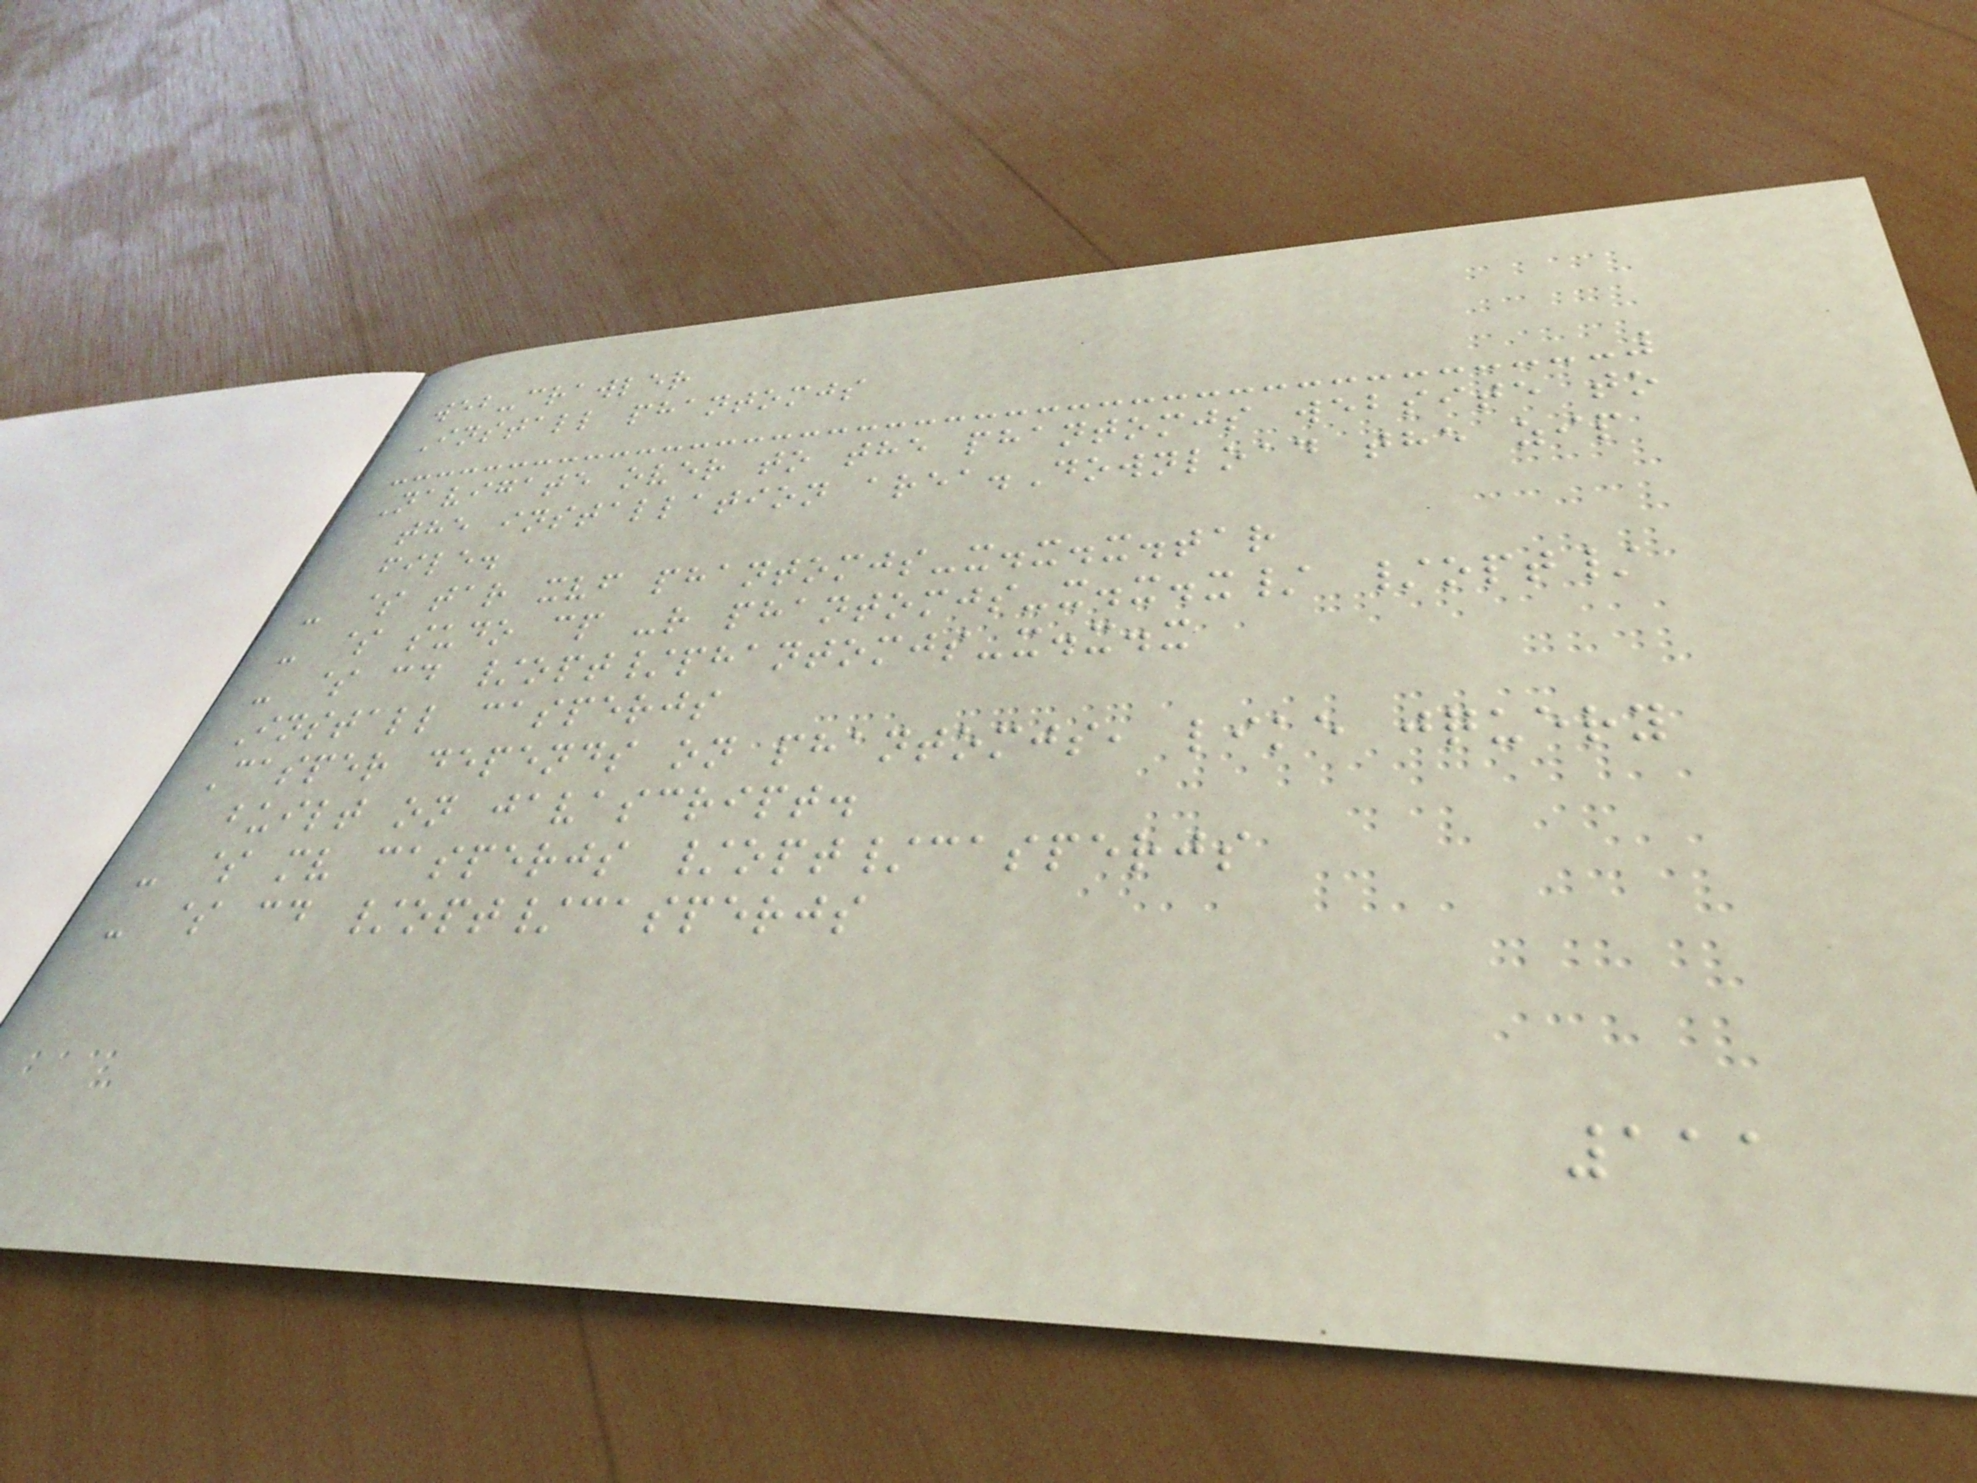web-crawler
Install phantomjs
Navigate over to the phantomjs website to
the installation area.Download the zip
file.
- $ tar xvf phantomjs-x.x.x.tar
- $ sudo cp -r phantomjs-x.x.x/ /opt/
- $ cd /opt/phantomjs-x.x.x
Install casperjs
Casper depends on phantomjs, like jquery
built on javascript.
- $ mv casperjs /opt/casperjs
- $ cd /opt/casperjs
111
